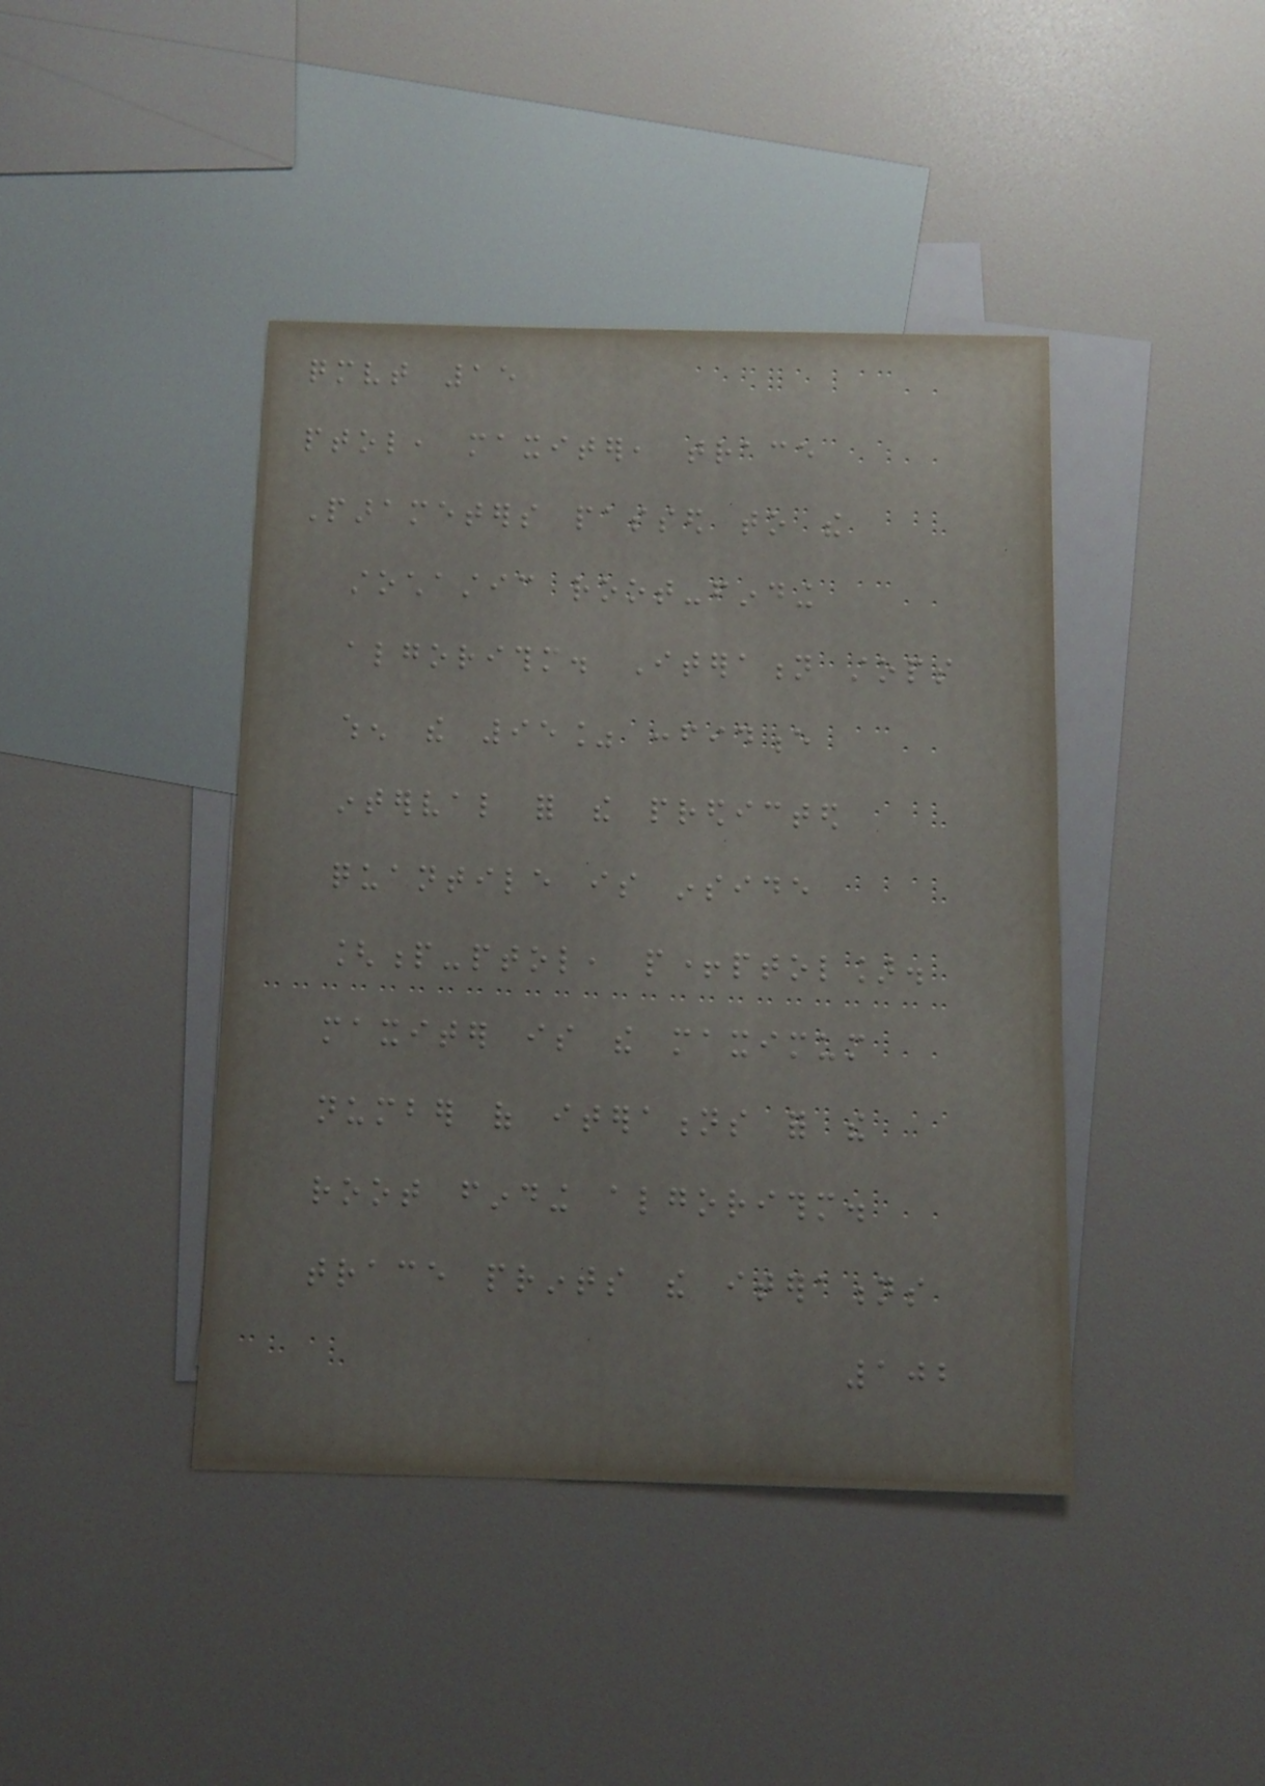qmvt 15
ptol, maxiter, trace
Parameters passed to the
stochastic root-finding
algorithm. Iteration stops
when the 95% confidence
interval for the predicted
quantile is inside
[p-ptol, p+ptol].
maxiter is the maximum
number of iterations for the
root finding algorithm.
trace prints the iterations
102
